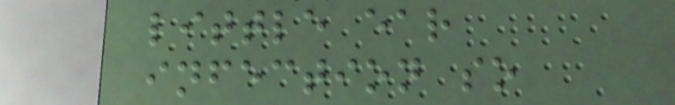little ear
infection so
